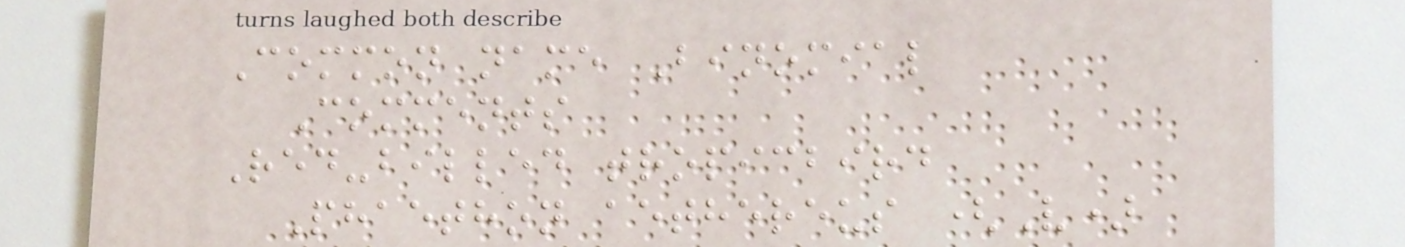Common name Binomial
Comments
Red-billed tropicbird
Phaethon aethereus (V)
